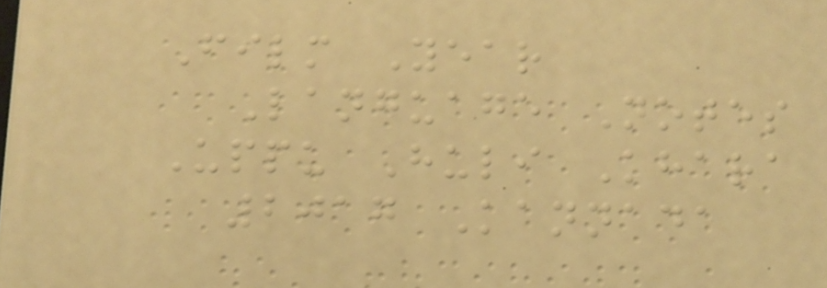Film Year
Language Notes
Uppu Huli Khara
2017 Kannada
